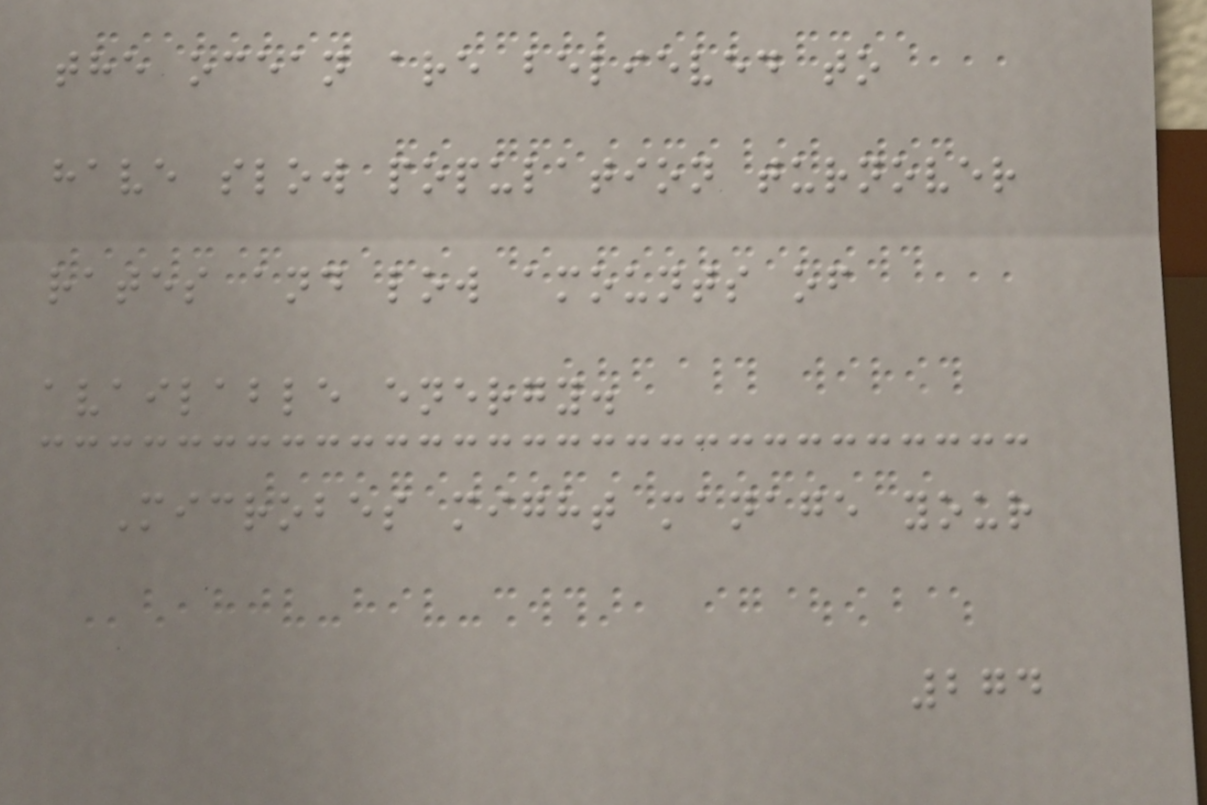the ocean are believed to
have slow population turnover
rates and low amounts of
available energy.
Microbes might manage your
274
